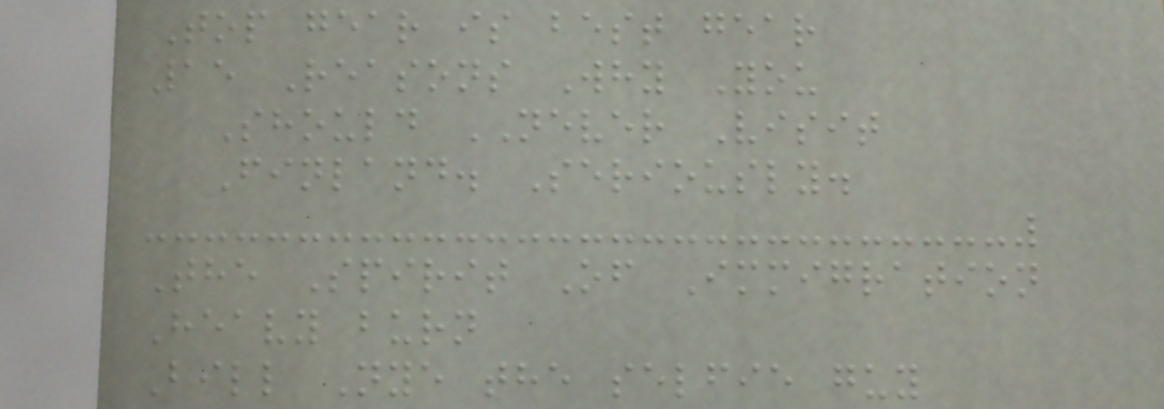Top gear is best gear
15 Reasons Why You
Should NEVER Visit
Finland. Seriously.
The Spirit Of Immigration
Heavy burn
Bill Nye the selfie guy
